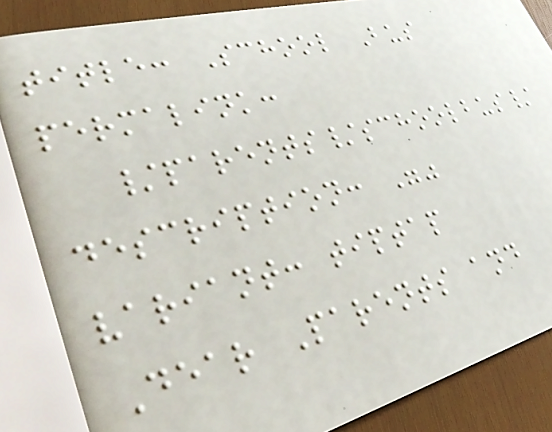title: School Bus
permalink:
/parents/schoolbus/
description: ""
variant: tiptap
Dear Parents and
